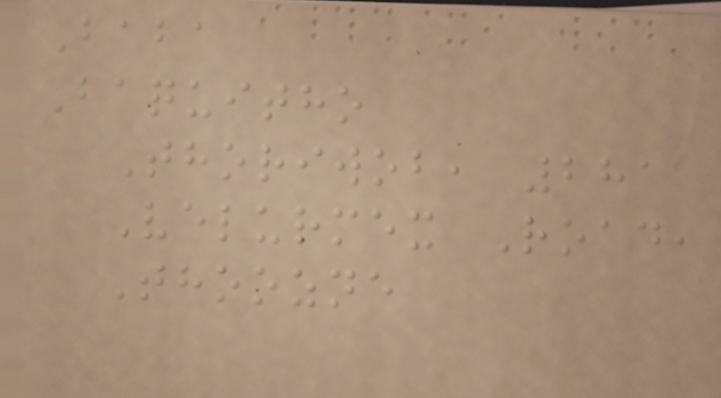Baba
Baquitho
Thoriwob, 281
Velurmex Road,
Thoozne
